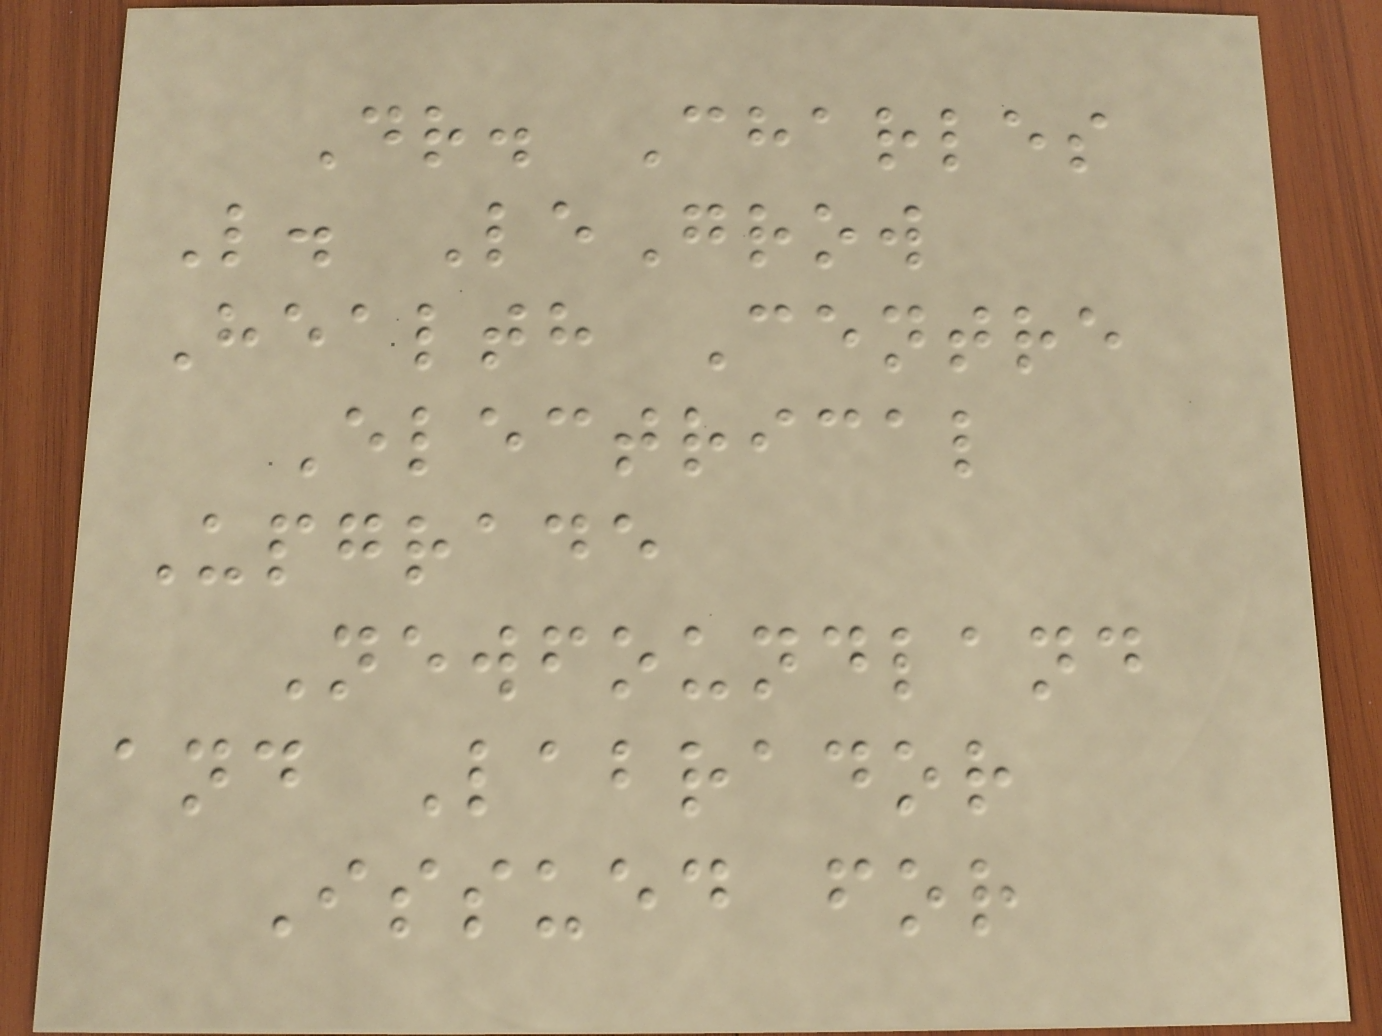Dr. Charles
L. LeGrow
Health Centre
Electrical
Upgrade
Newfoundland
and Labrador
Issued for
